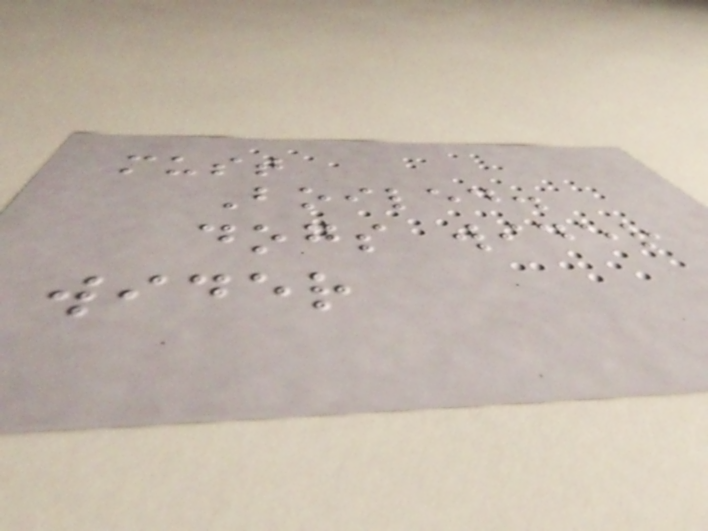must
Boiled.
dogs wider
wider
